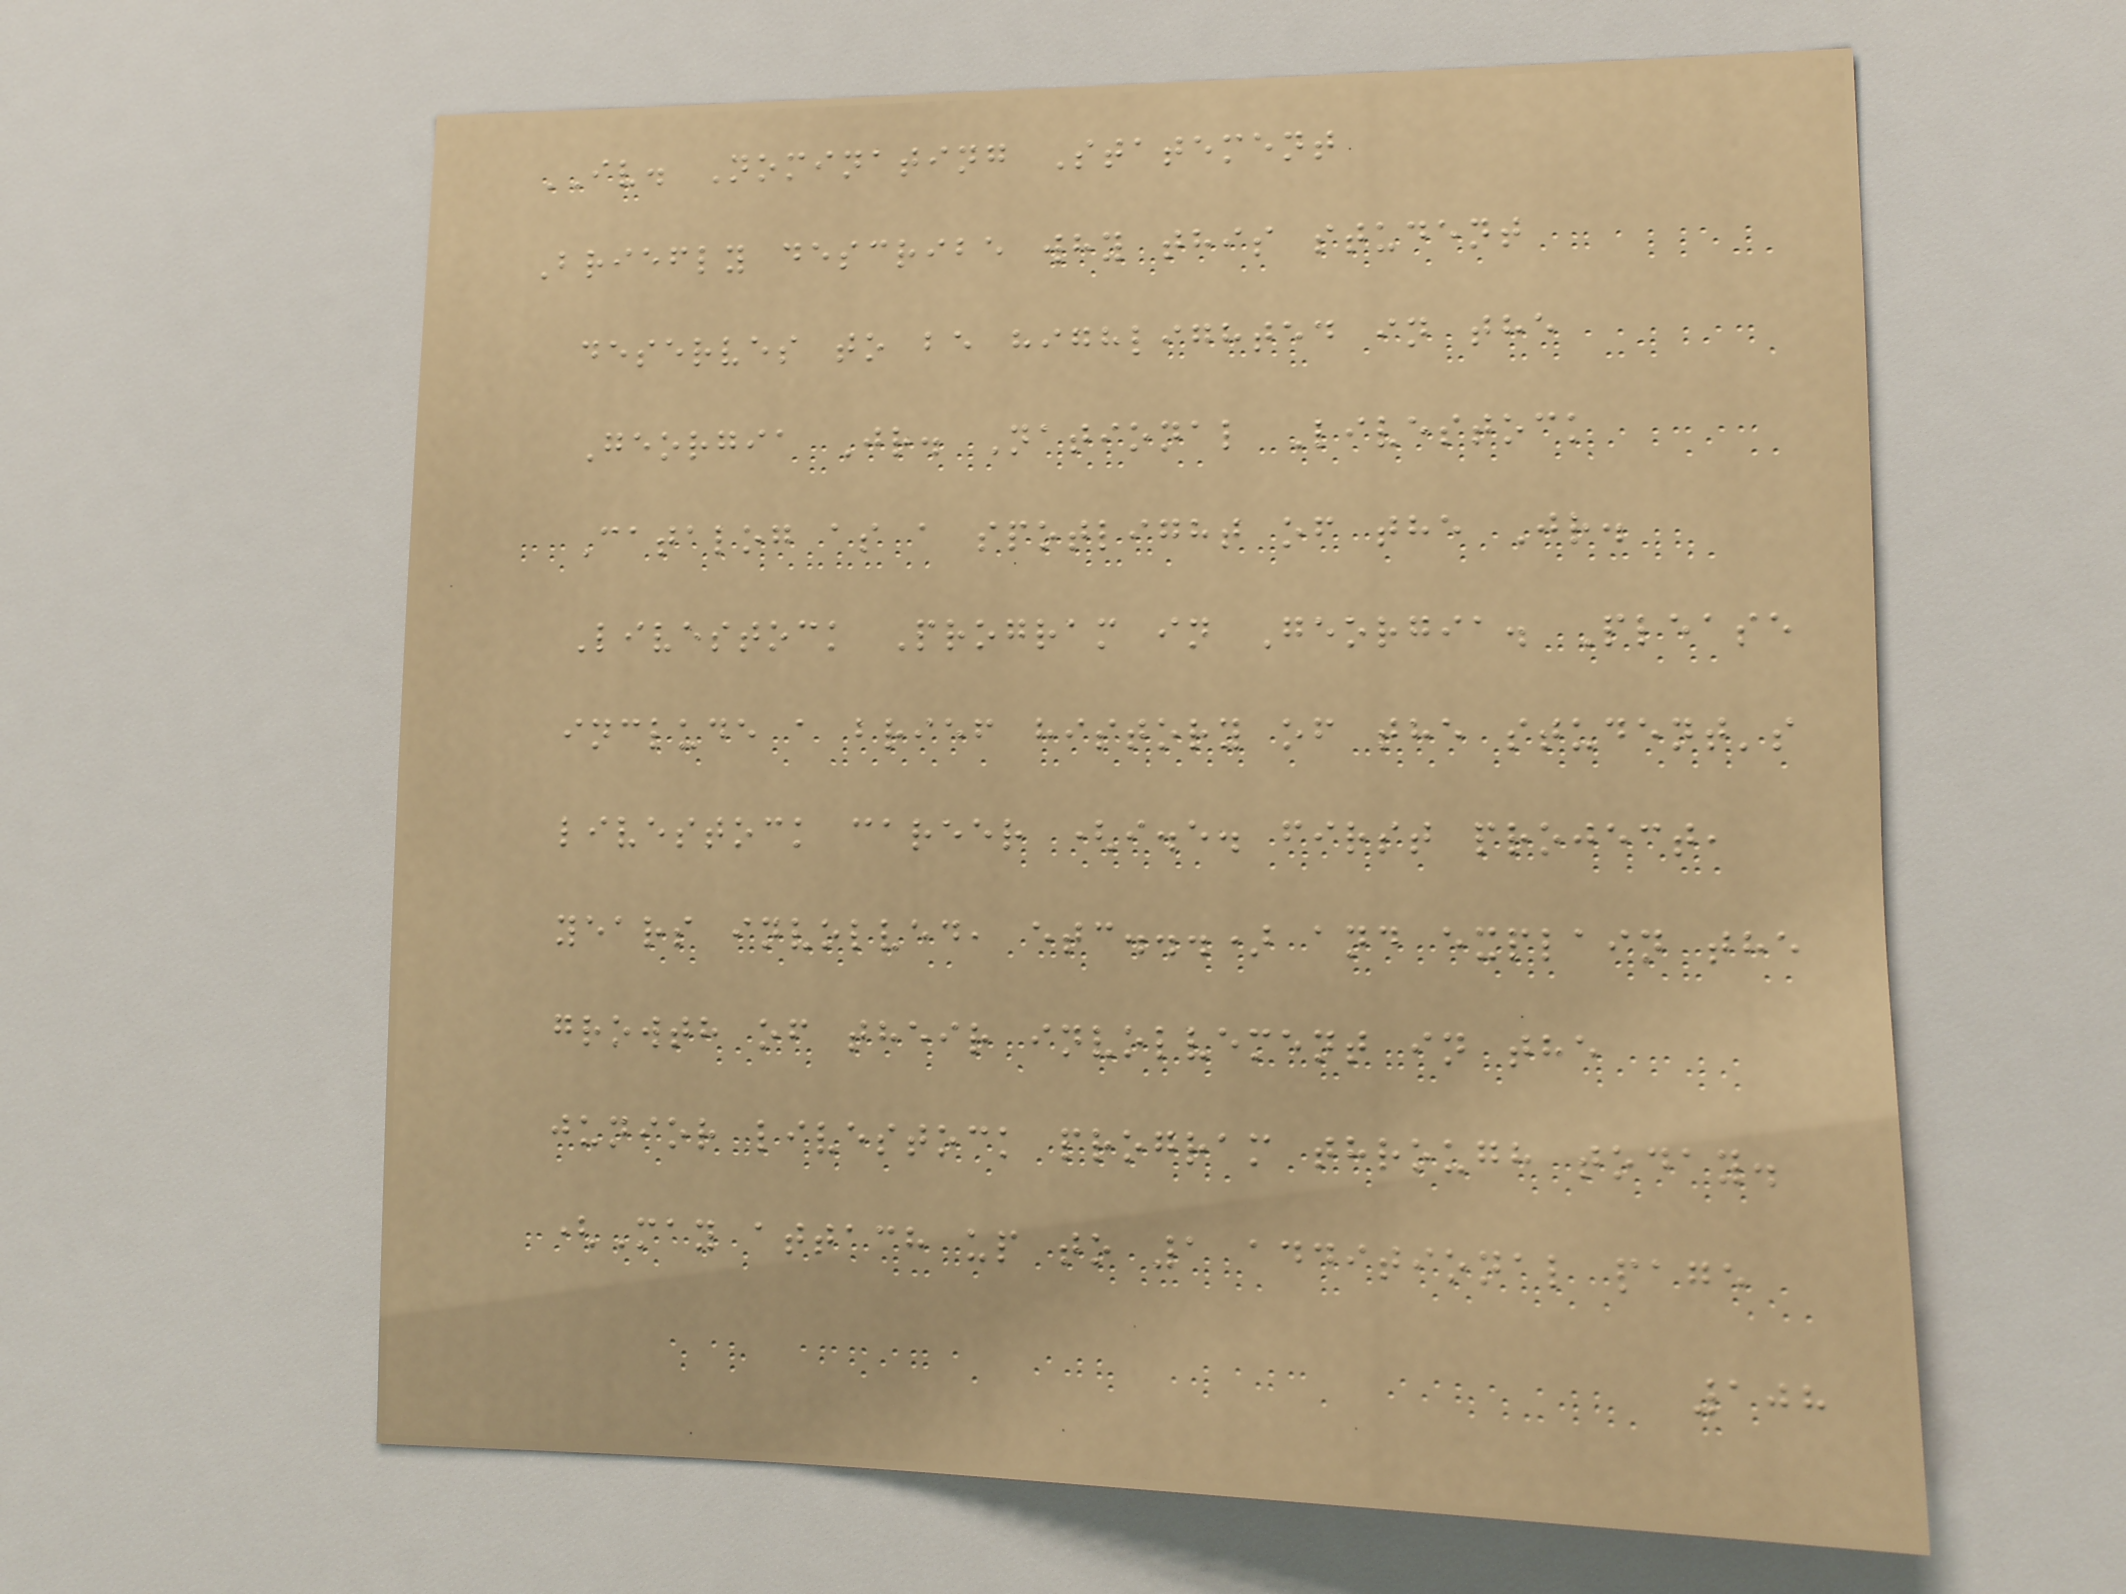IV. Nominating Statement
Briefly describe why this student
deserves to be highlighted in the
Georgia Jr. National Livestock
Catalog as a spotlight of the Jr.
Livestock Program in Georgia. Please
include a brief history of the student's
livestock career (i.e. first project,
years involved, etc...) and explain the
growth of their involvement in the
junior livestock program through today.
(May attach up to 1 additional page
108
